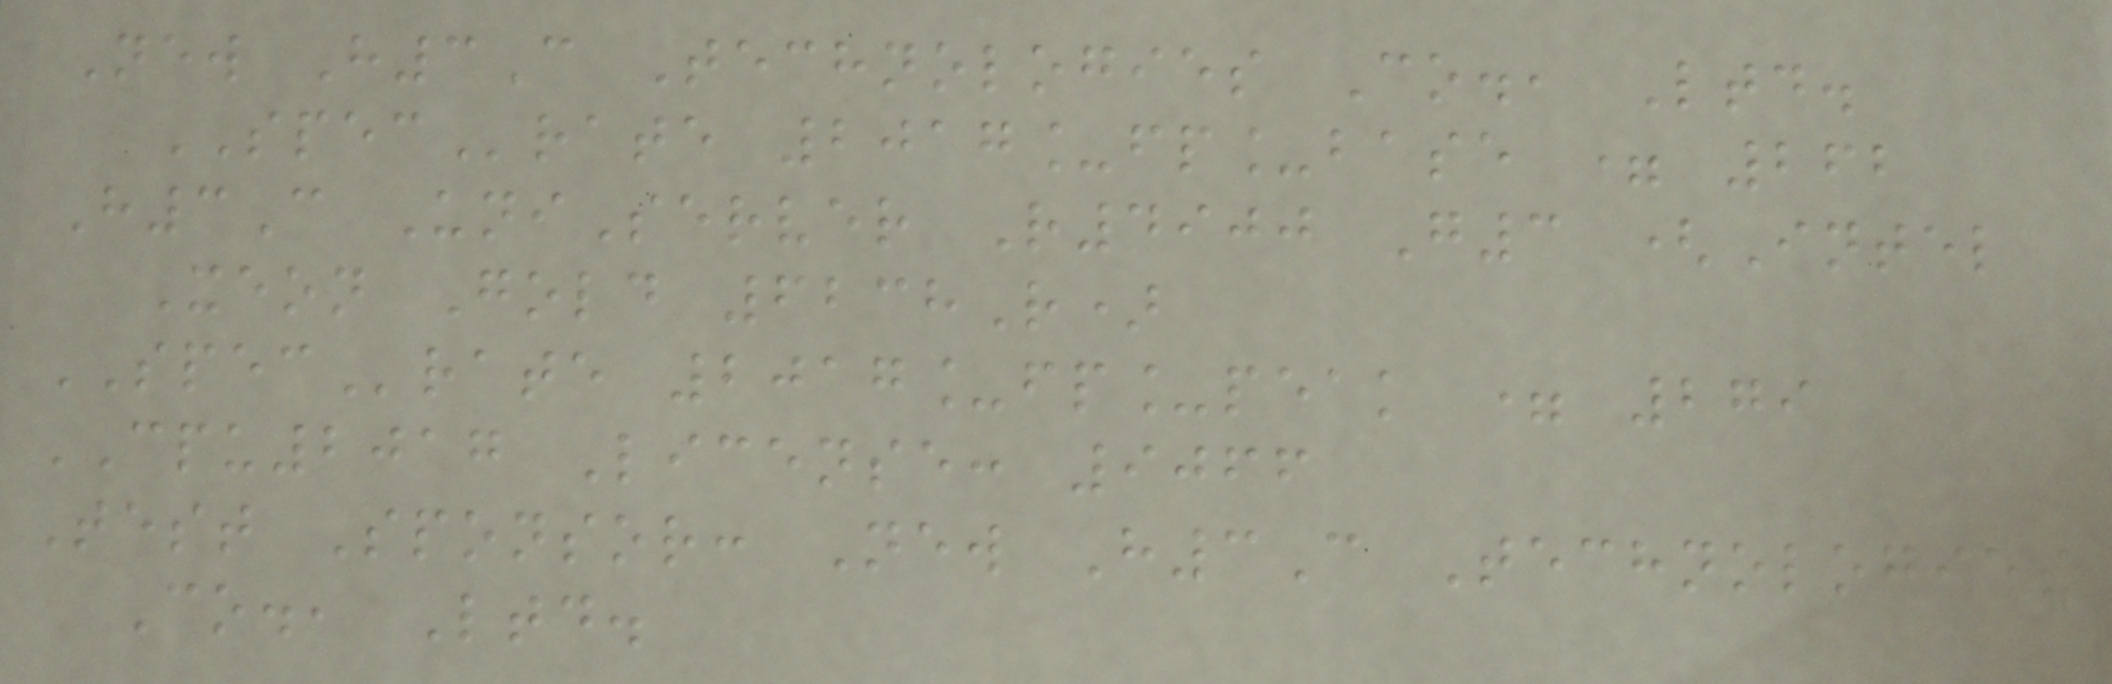New H3C Technologies Co., Ltd.
SPECrate 2017_fp_base = 262
H3C UniServer R4900 G3 (Intel
Xeon Gold 6238R)
SPECrate 2017_fp_peak = 279
CPU2017 License: 9066
Test Sponsor: New H3C Technologies
Co., Ltd.
